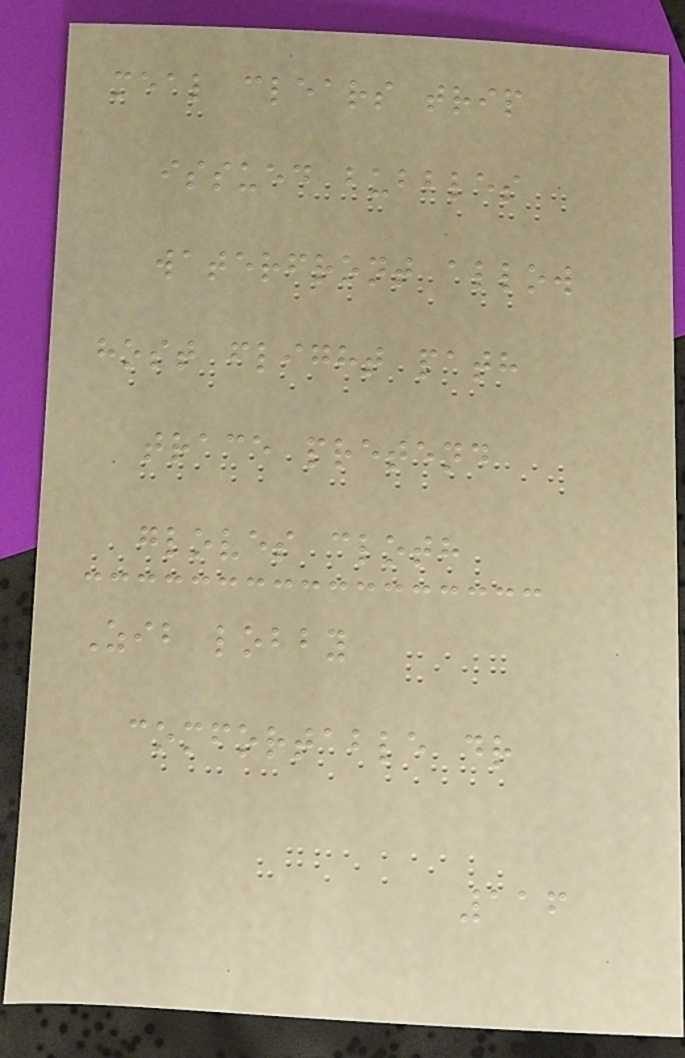meal clears trip
issued bubbles
waterfront allow
host flight path
trace pretend
gloves cloth
Zib lobby
comfortable dr
116
